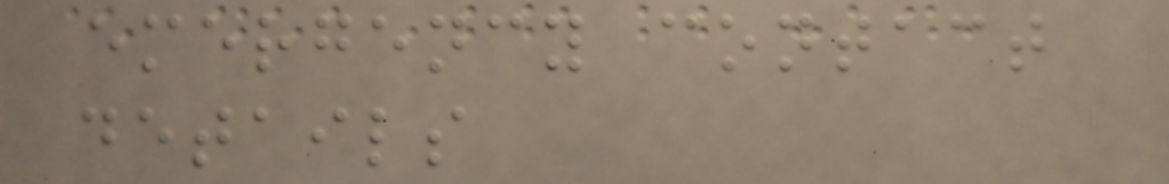emergency contact
details
